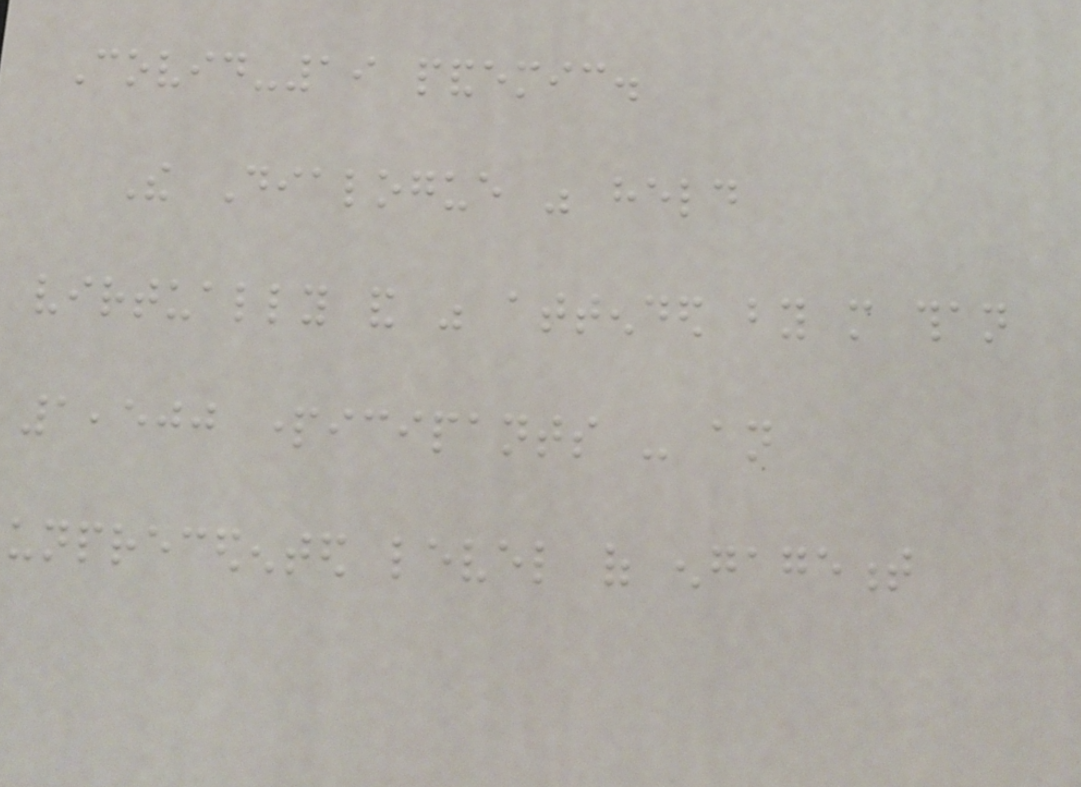Covid-19 pandemic.
The Dialogue was held
virtually and was attended by more than
1,500 participants - an
unprecedented level of engagement
